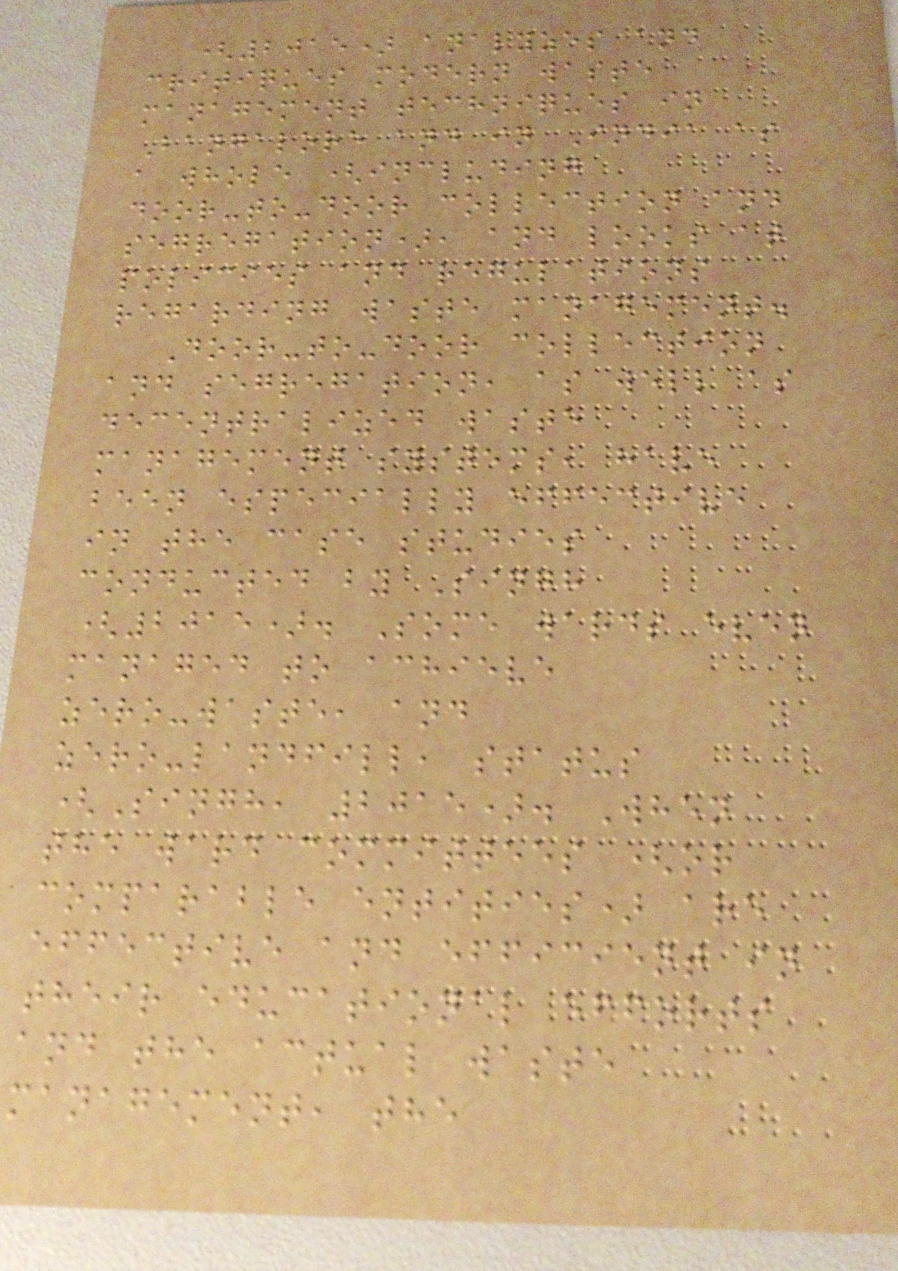(2015) analyzes and
critiques modern waste
management techniques in
Bangalore and in India as
a whole (including
door-to-door collection and
segregation), and looks at
policies and regulations
regarding waste management.
Door-to-door collection
and segregation, as well as
decentralized waste
management systems, have
been especially effective
in the case studies
conducted by Singh
(2015). Some wards even
managed to achieve
zero-waste, and
zero-landfill, status
(Singh, 2015). When
the ward committees (or
comparable entities) are
effective and efficient in
their educational efforts
and the actual waste
management, the
